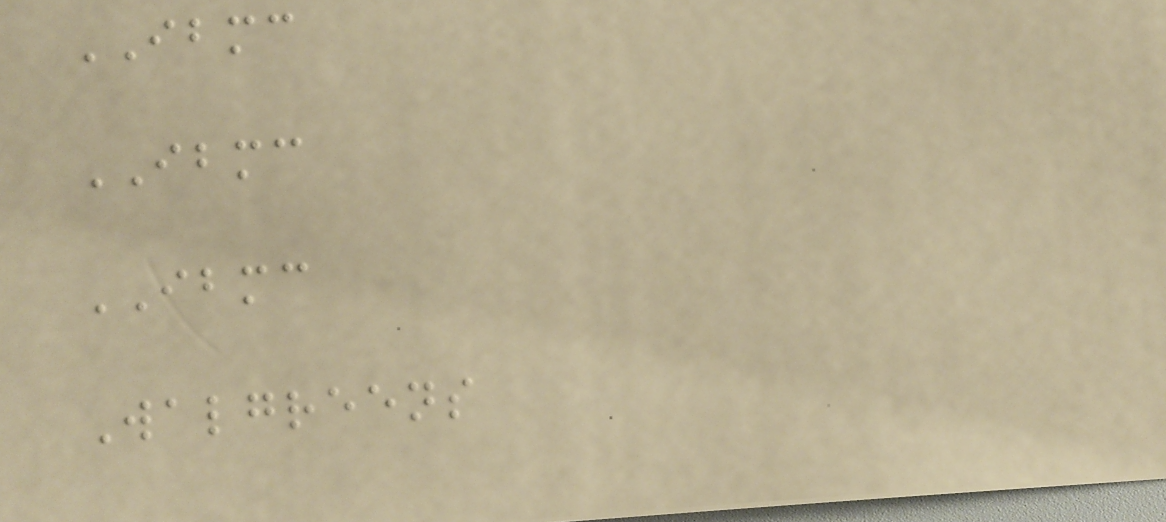IBMC
IBMC
IBMC
Walgreens
